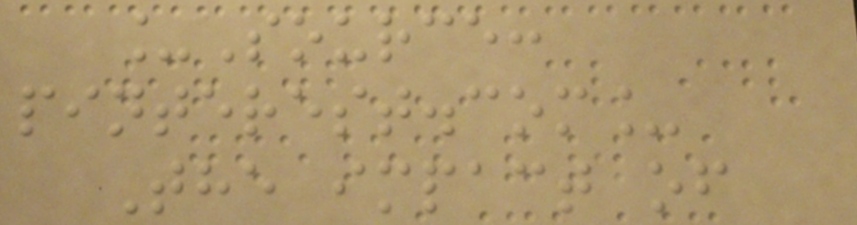_Source:
pinterest.com_
The impact of
